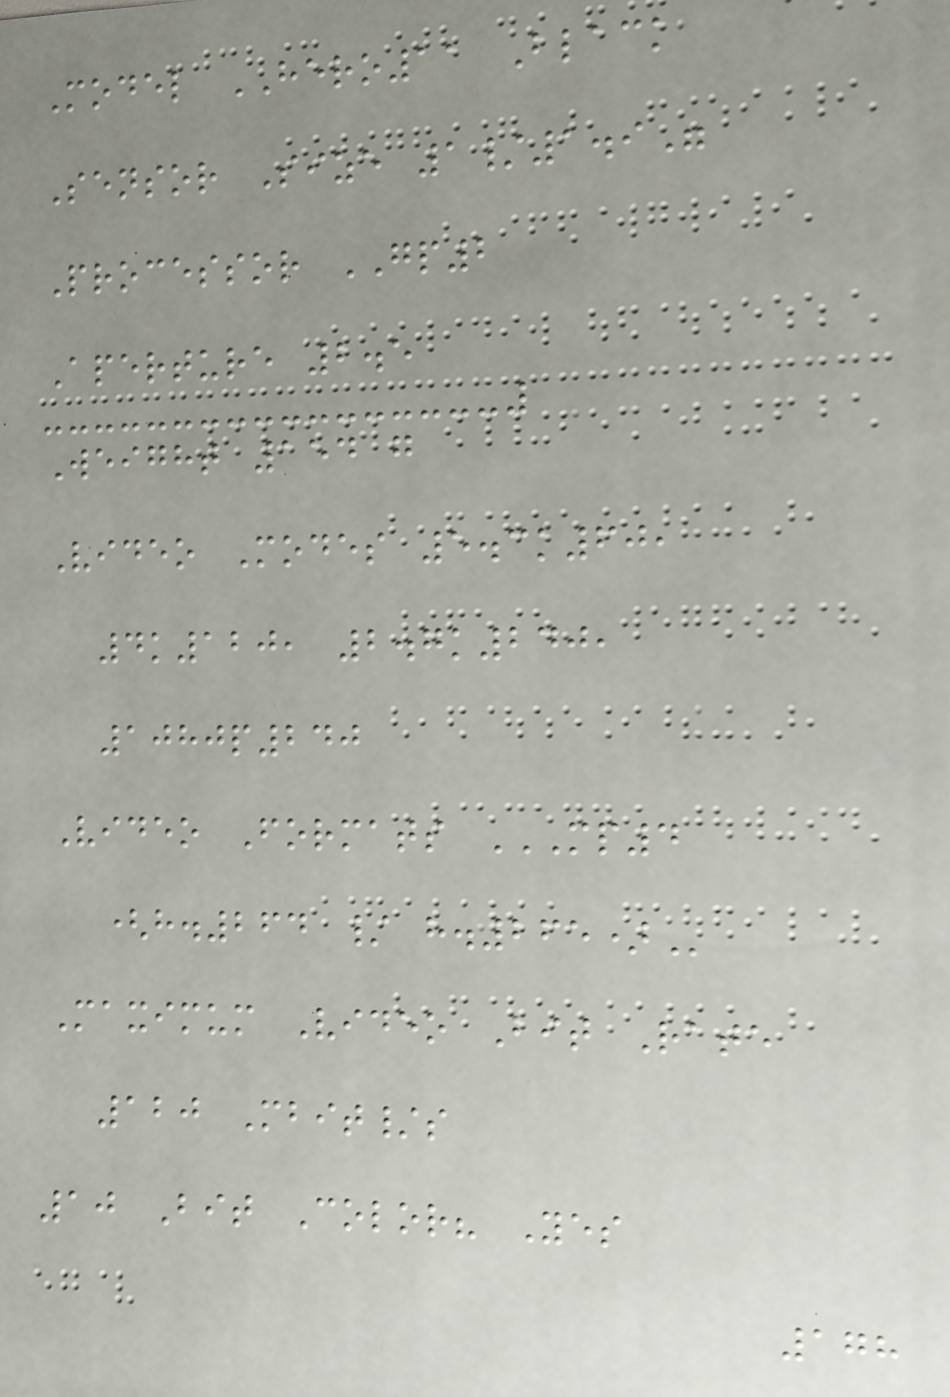Model HERO11 Black
Sensor Size 1/1.9"
Processor GP2
Aperture 2.5
Weight 154 g
Video Modes 5.3k60,
4k120, 2.7k240,
1080p240
Video Formats MP4
(H.264 / H.265)
Maximum Video Bit Rate
120 Mbit/s
10 Bit Color? Yes
178
